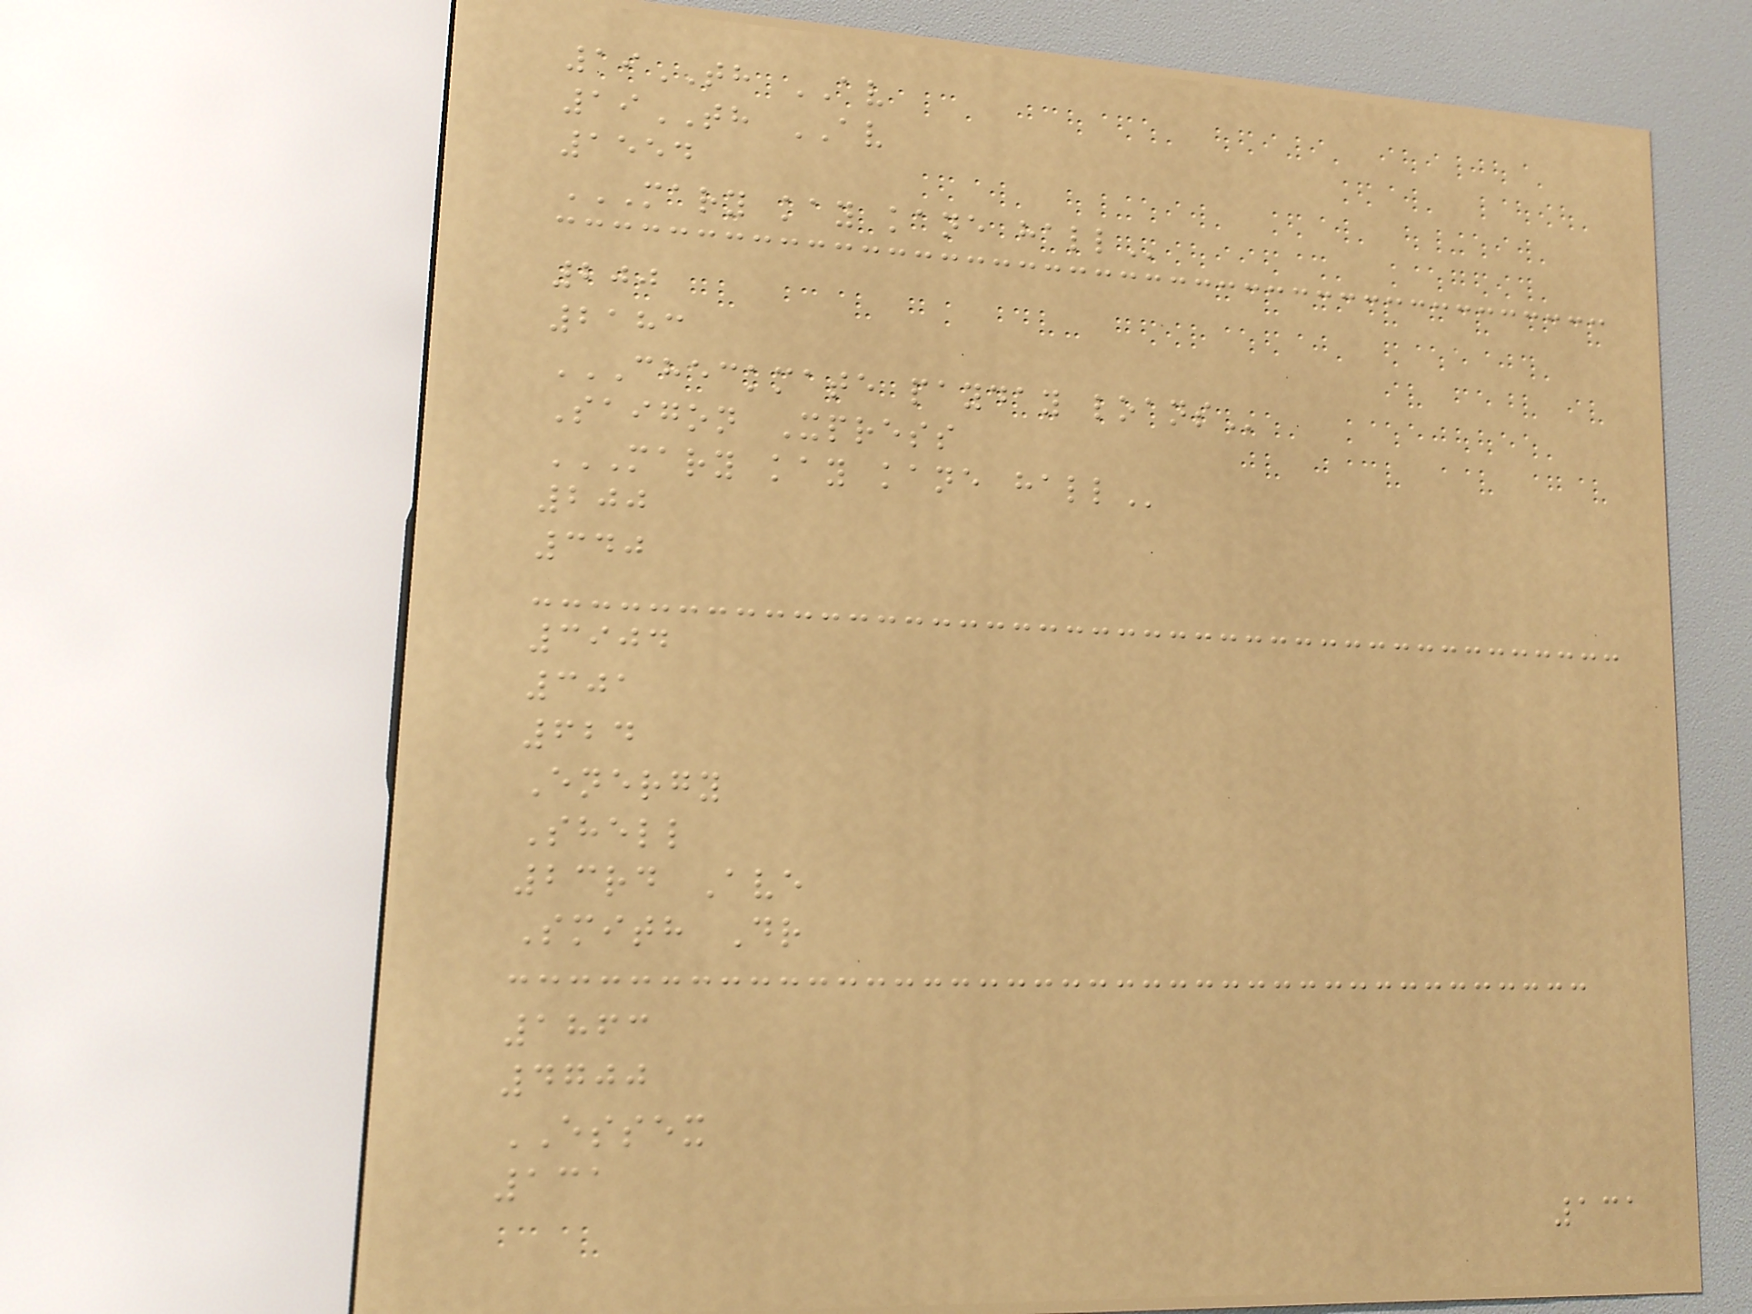19TH AV
19TH AV
1554
MARY KAY KANE HALL
200
2183
CHECKMATE PAYDAY LOANS
Saigon Xpress
MARY KAY KANE HALL
200
340
3904
301
624
Energy
Shell
23rd Ave
Smith Dr
1863
4700
ESSEX
131
131
